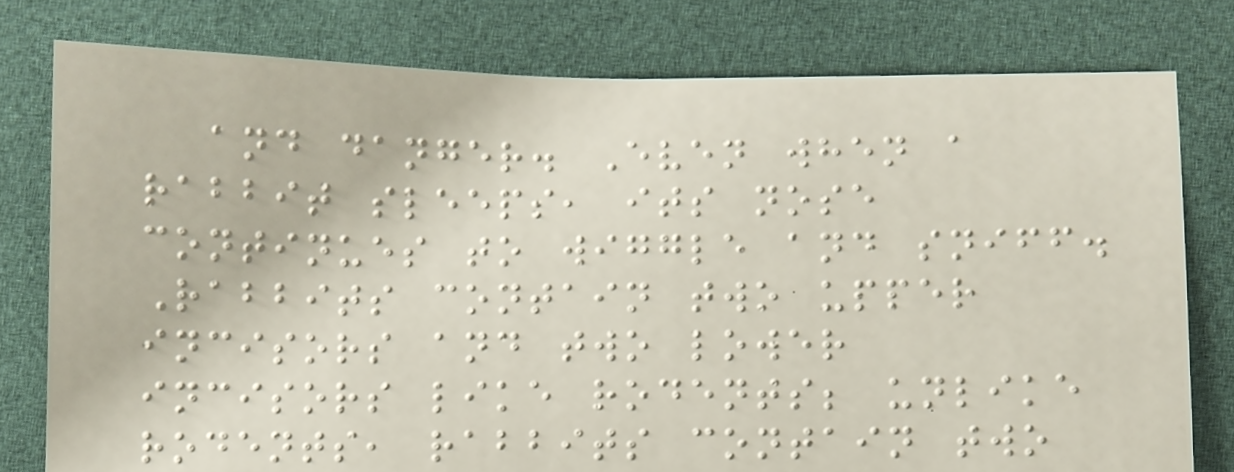and danger. Even when a
rabbit sleeps, its nose
continues to wiggle and sniff.
Rabbits contain two upper
incisors and two lower
incisors like rodents; unlike
rodents, rabbits contain two
